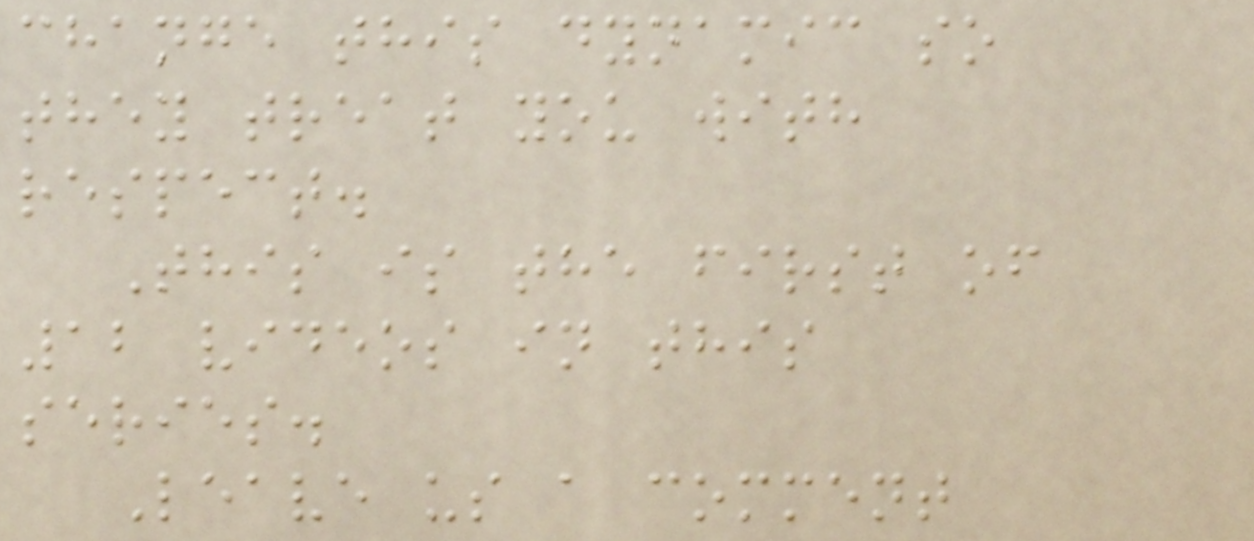change this dynamic so
they treat you with
respect.
This is the first of
12 videos in this
series.
Leave us a comment
